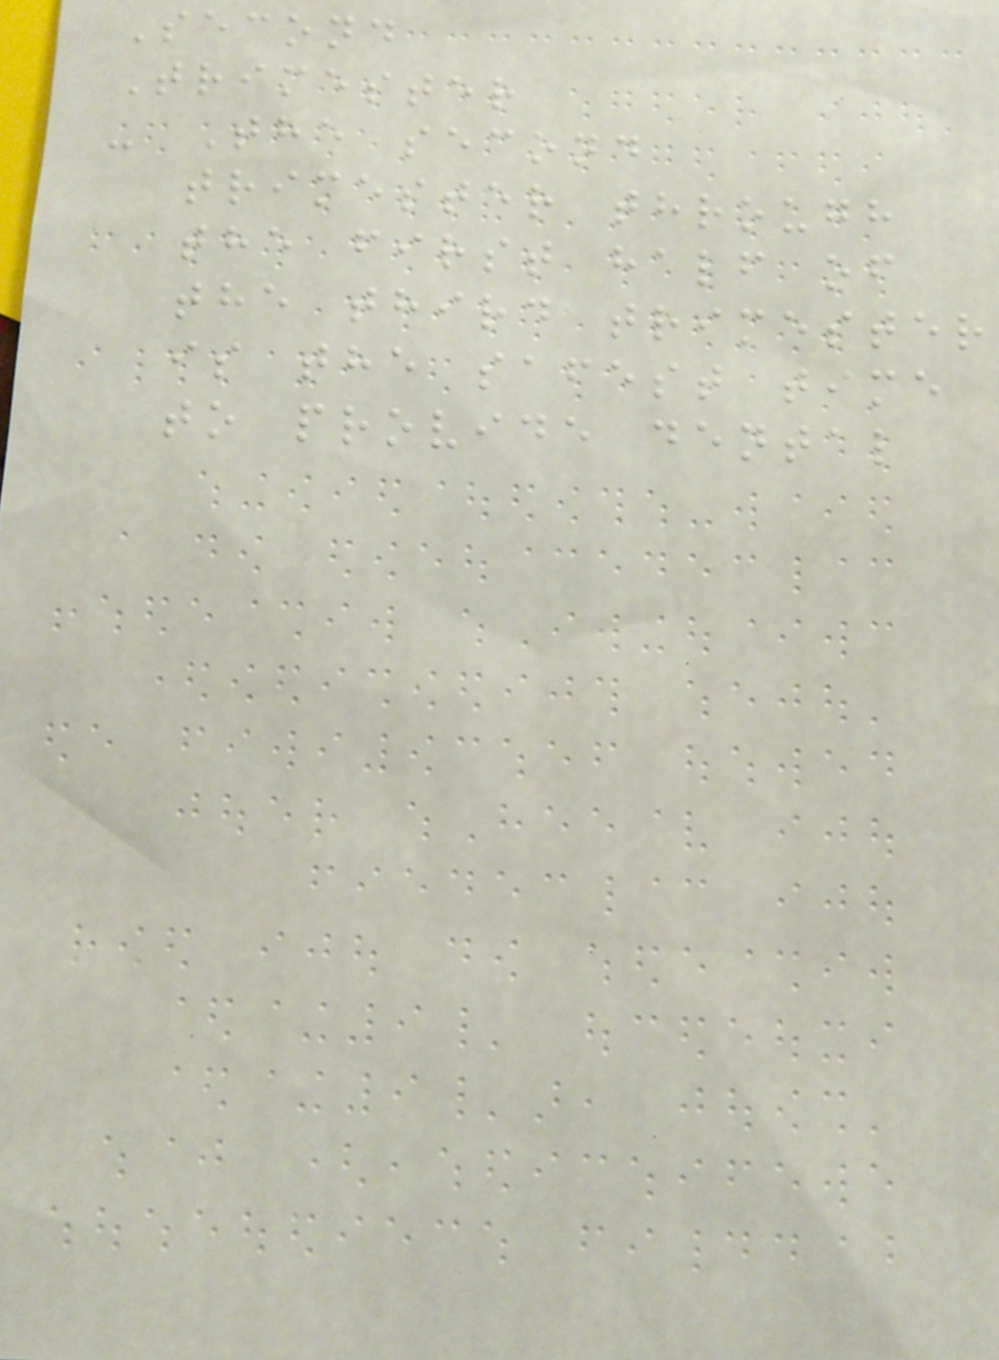Second
Trimester
- The second
trimester through
the first half of
the third trimester
is the safest time
to provide dental
